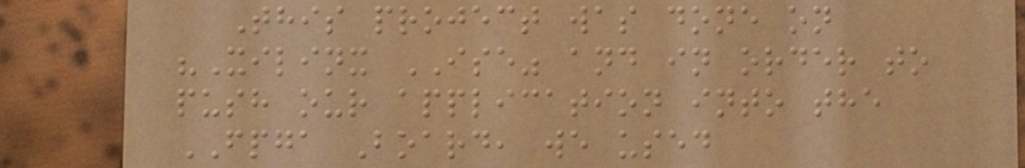This project was done on
"Xilinx ISE" and in order to
push our application into the
FPGA Board, we used
